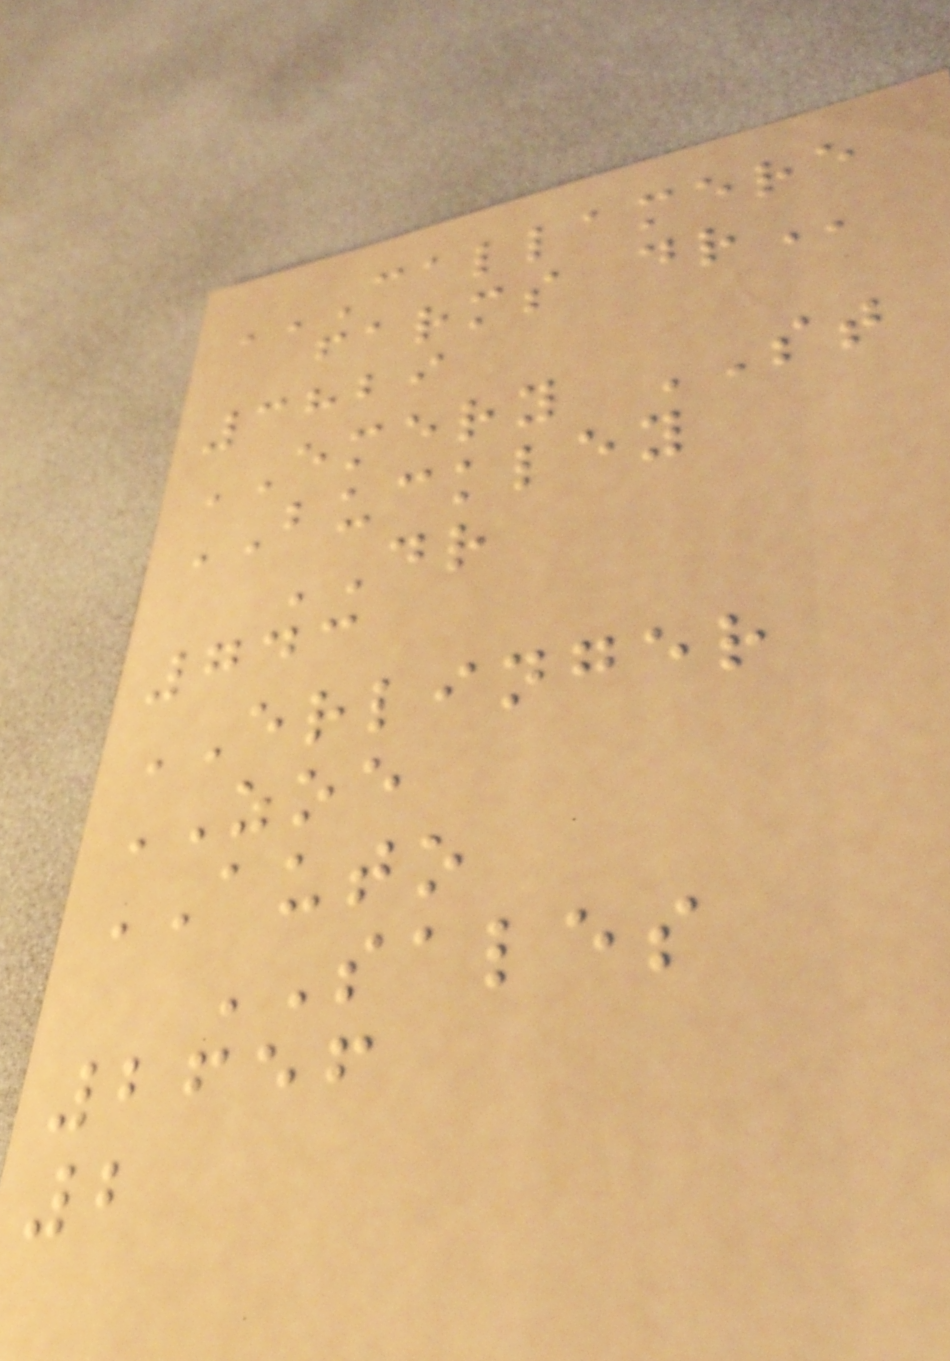CALLAMERE
FARMS DR
3829
EMERY ST
BUCKLEY
DR
743
ERLINGER
ZOE
AUTO
SALES
2656
2
